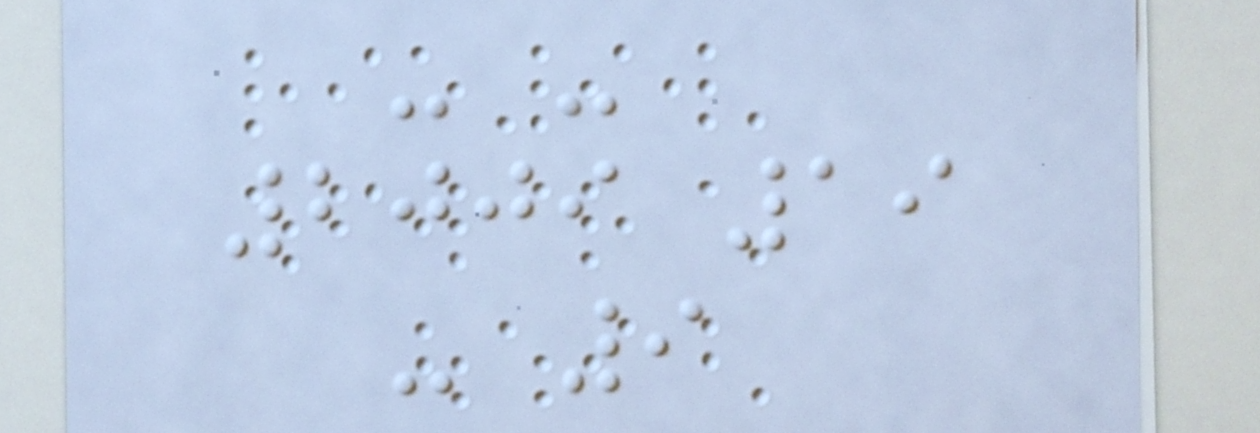- -
2009 19
- 9
